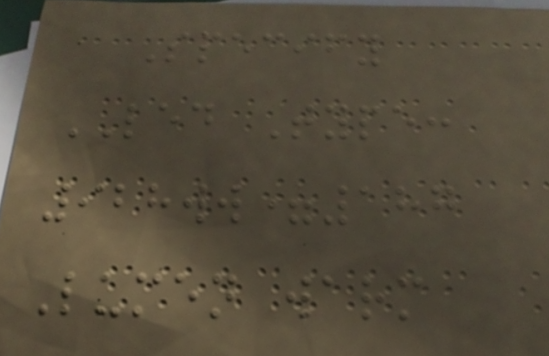Specify
LED Type:
928ww=187
Lumen warm
